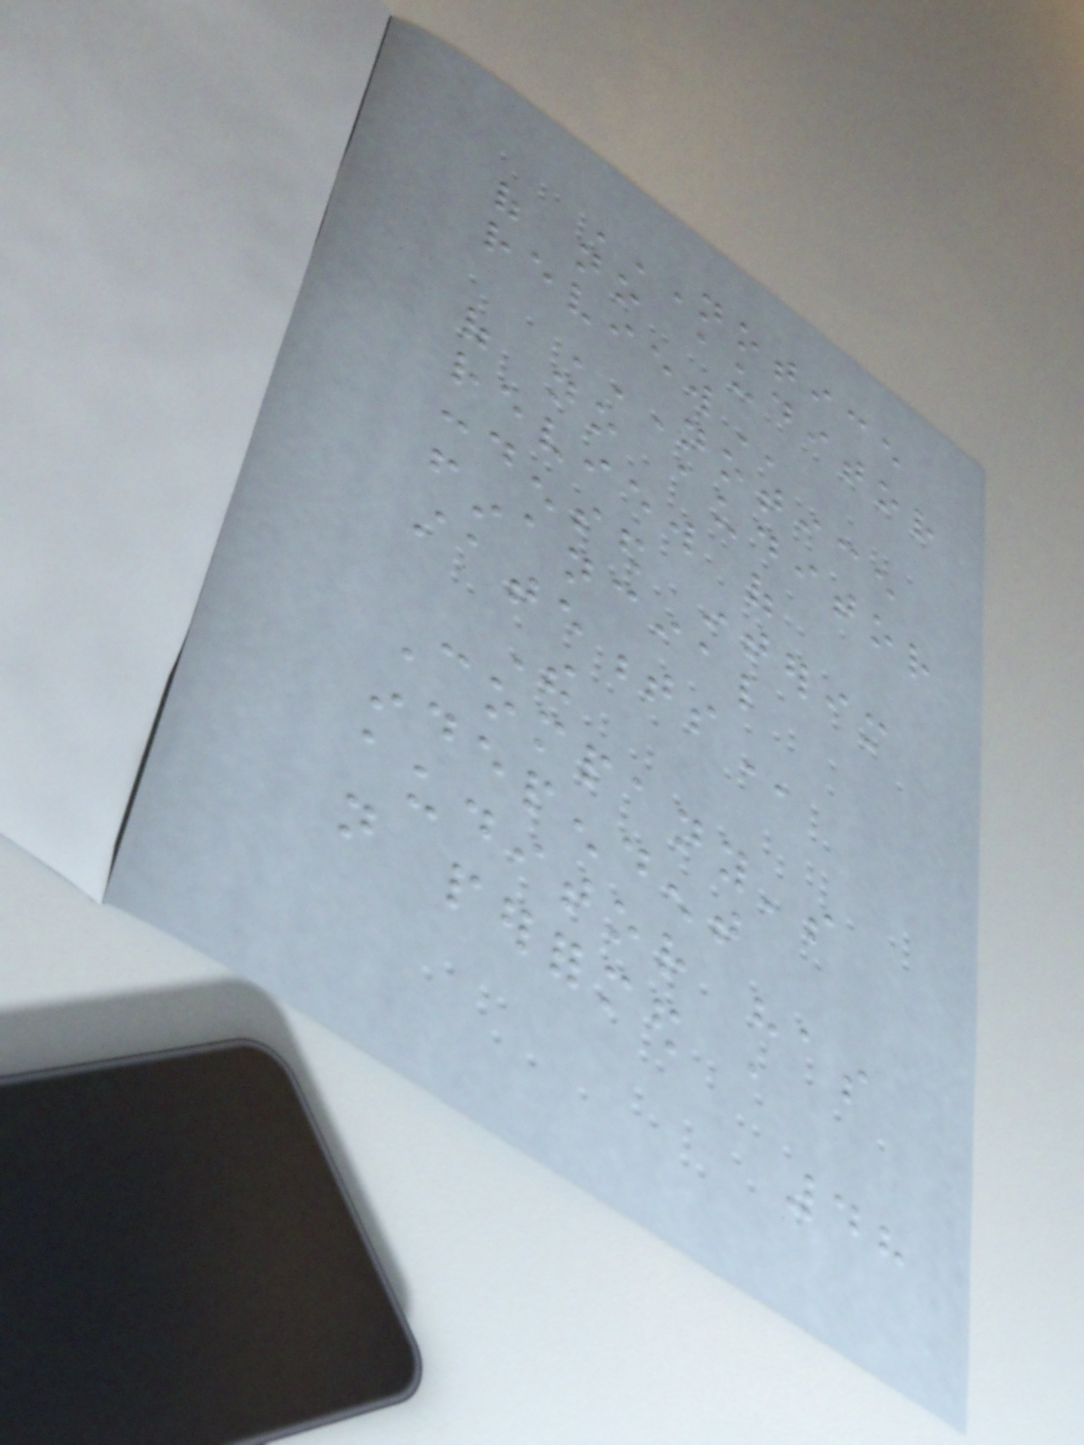NOTICE
OF NO AUDITOR
REVIEW
NOTICE
OF NO AUDITOR
REVIEW OF
CONDENSED INTERIM
FINANCIAL
STATEMENTS
The
Company's
independent
auditor has
not performed a
48
